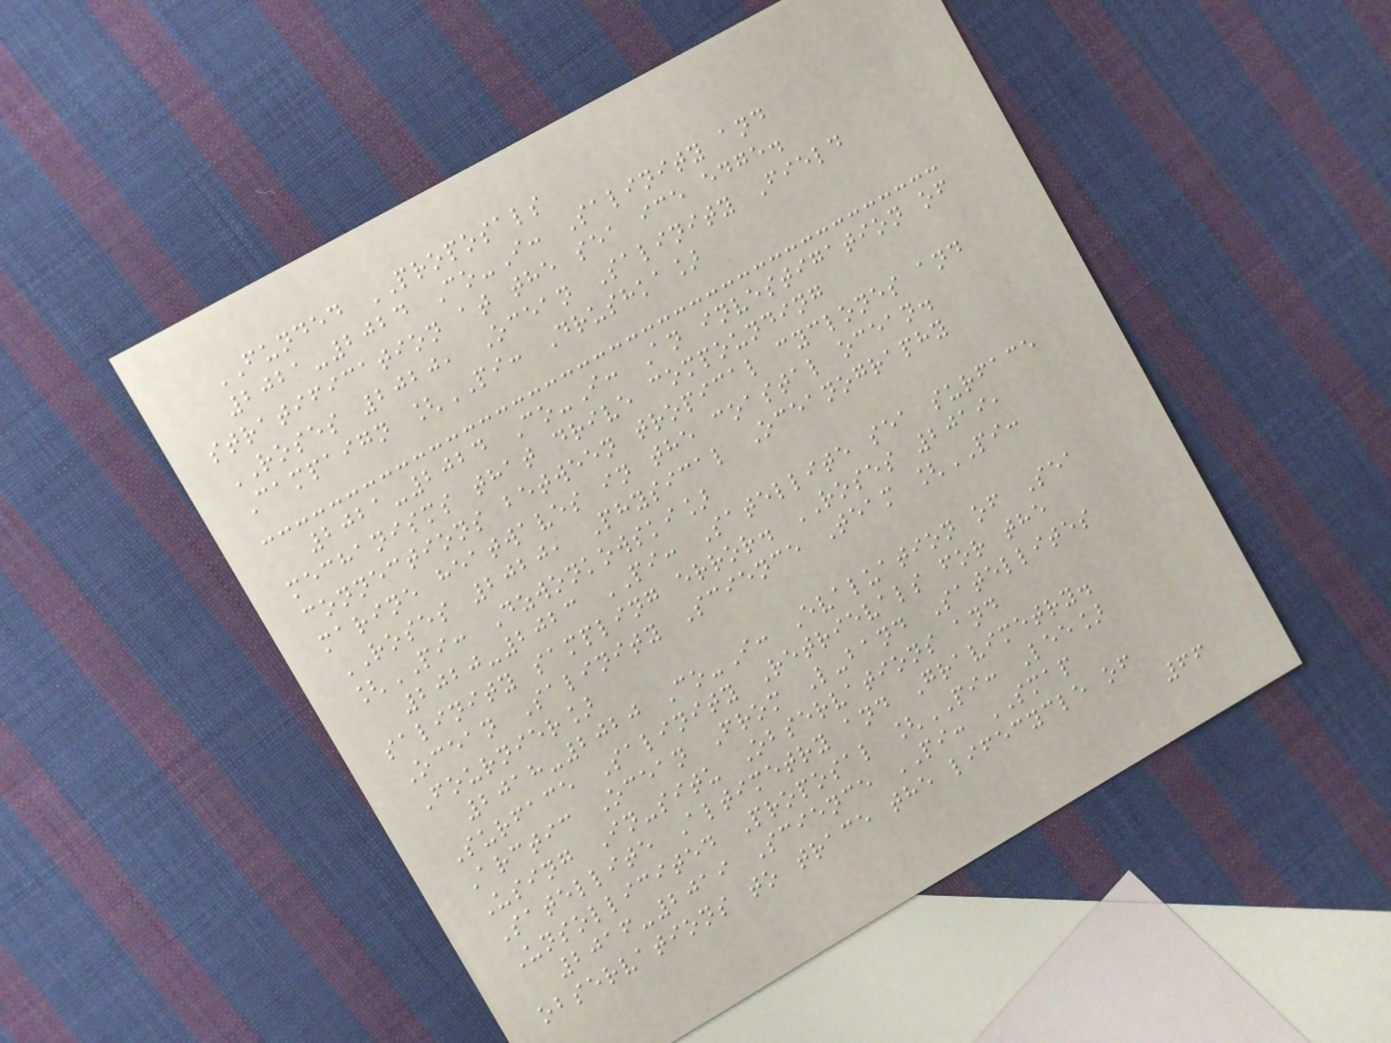FUNDED PROPOSALS
2021-2024 Co-I: Salinity and
stratification at the sea ice edge.
ROSES 2020, Ocean Salinity Field
Campaign [PI: Drushka]
2021-2024 Co-I: An investigation of
mechanisms that drive compounding
connections between tropical cyclones and
marine heatwaves in the coastal ocean.
ROSES 2020, Physical Oceanography
[PI: Dzwonkowski]
2020-2023 PI: Satellite sea surface
salinity sampling error. ROSES 2019,
Ocean Salinity Science Team [PI:
Fournier]
2018-2020 Co-I: Evaluation of Sea
Surface Salinity Retrievals for the
Arctic Ocean From L-band Satellites
Using In-situ Observations and
Satellite Altimetry and Gravimetry.
Unsollicited Proposal [PI: Lee]
2016-2019 Science PI: SMAP
observations to trace the lifecycle of
66
